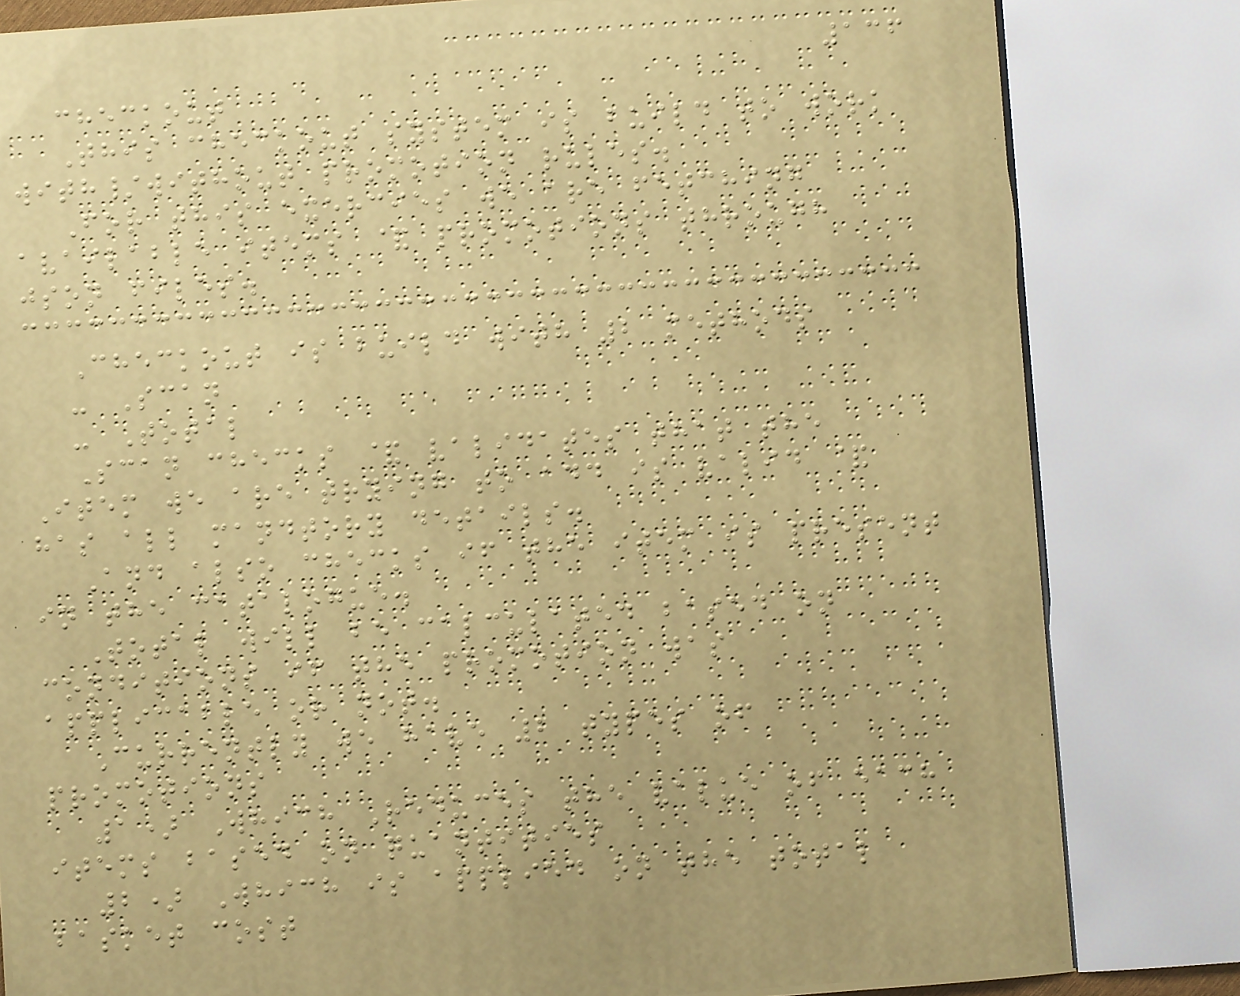136
checkout
This checkout system is build to work
with/without promotion rules.
For this exercies we are fetching
available items & promotions through
json files.
Checkout is build with 2 methods
- Scan
- Total
Scan checks & validates that the
Item we are trying to add is valid &
has all mandtory details.
And also checks if the item is present
in the catalogue.
Total will be calculated based on
conditions if the promotion was
applicable or not.
Currently we have 2 types of
promotions
1) Which Reduces the value of each
items based on quantities
2) Which is applied on the total
basket cost
